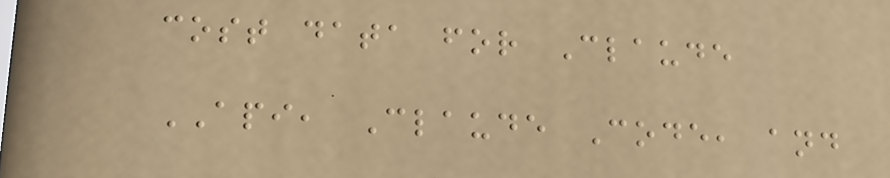cost data for Claude
API, Claude Code, and
